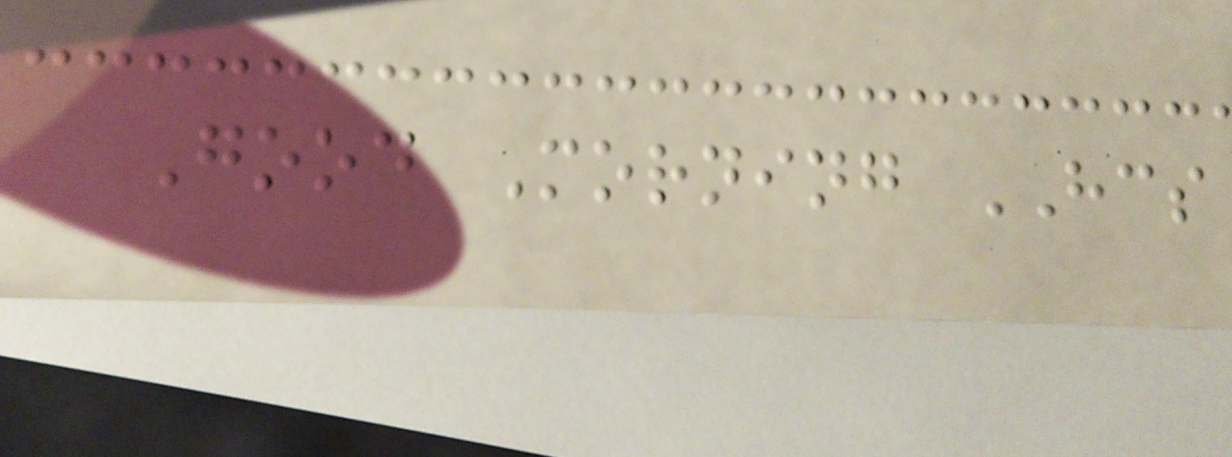Good Morning HCS
